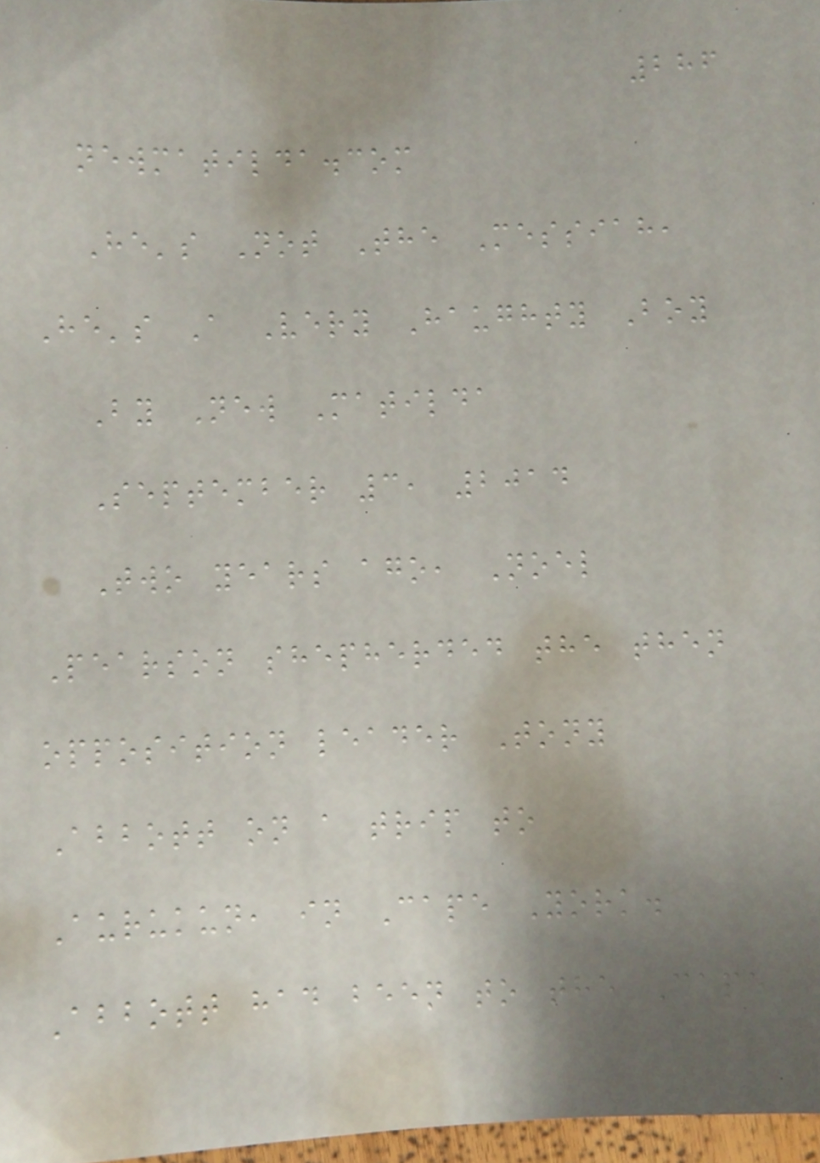286
newmatilda.com
He's Not The Messiah,
He's A Very Haughty Boy
By New Matilda
September 3, 2014
Two years ago, Noel
Pearson shepherded the then
opposition leader Tony
Abbott on a trip to
Aurukun, in Cape York.
Abbott had been to the Cape
